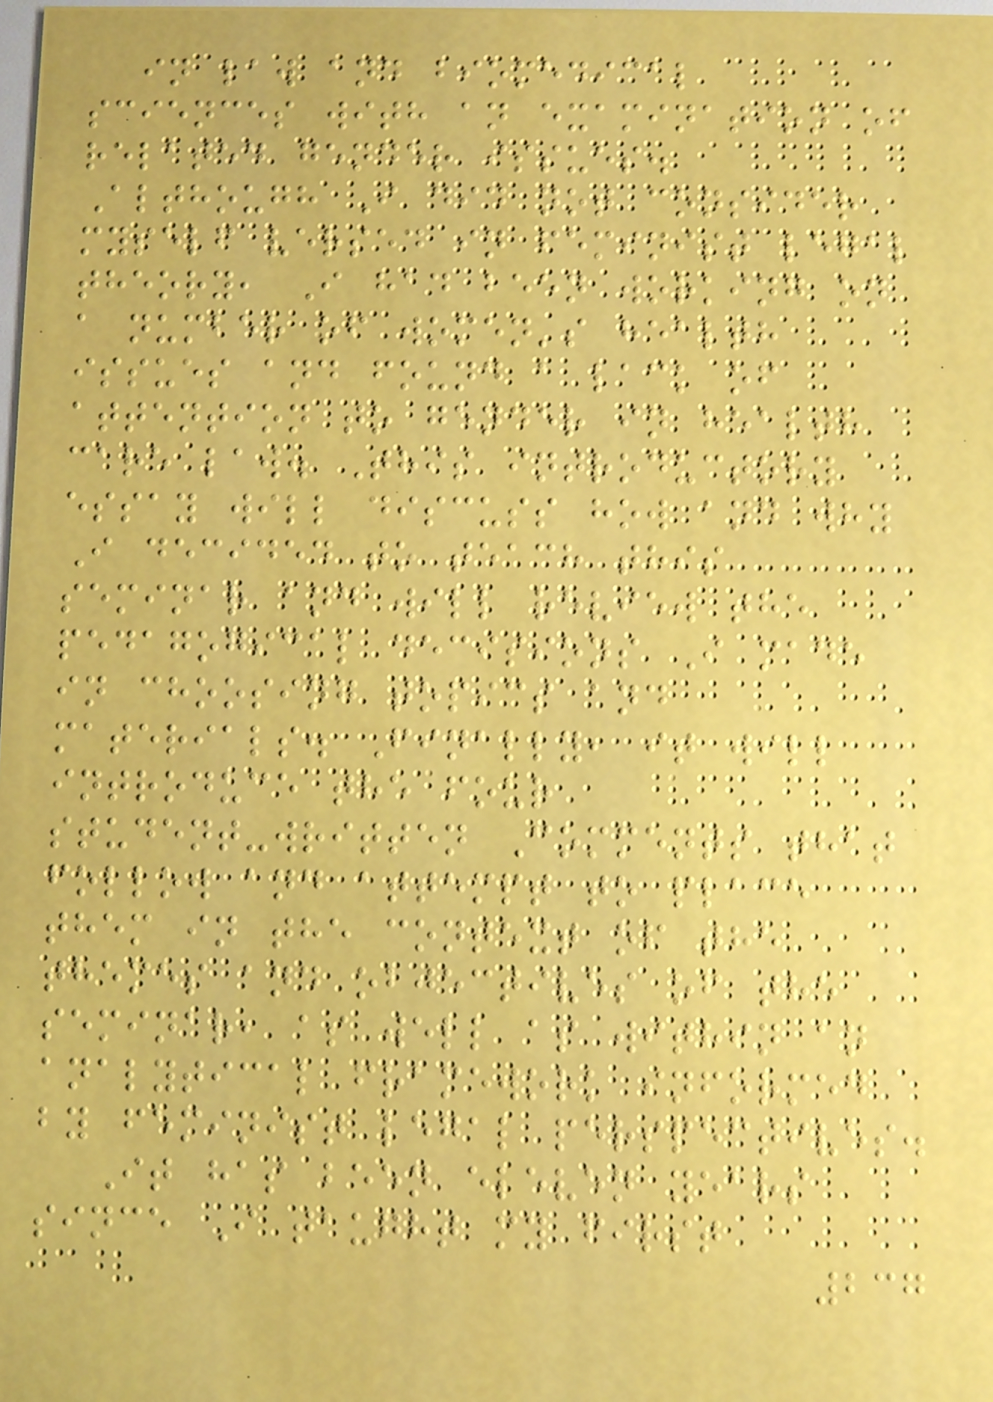in law and biomedical
sciences with an examination of
related gender issues.
Although I did not consider
myself versed in feminist legal
theory, I had been working on
a number of women's health
issues and found a lack of
attention to gender in health
care law. This introductory
essay will discuss how and why
I decided to teach this
seminar and will review the
pedagogical decisions I made
in choosing topics and
materials. Finally, it will
introduce the four
student-written Comments that
follow and attempt to place
them in the context of the
themes and objectives of the
seminar, as well as within an
analytical framework informed
by feminist legal perspectives.
It has been eleven years
since I taught my first
237
